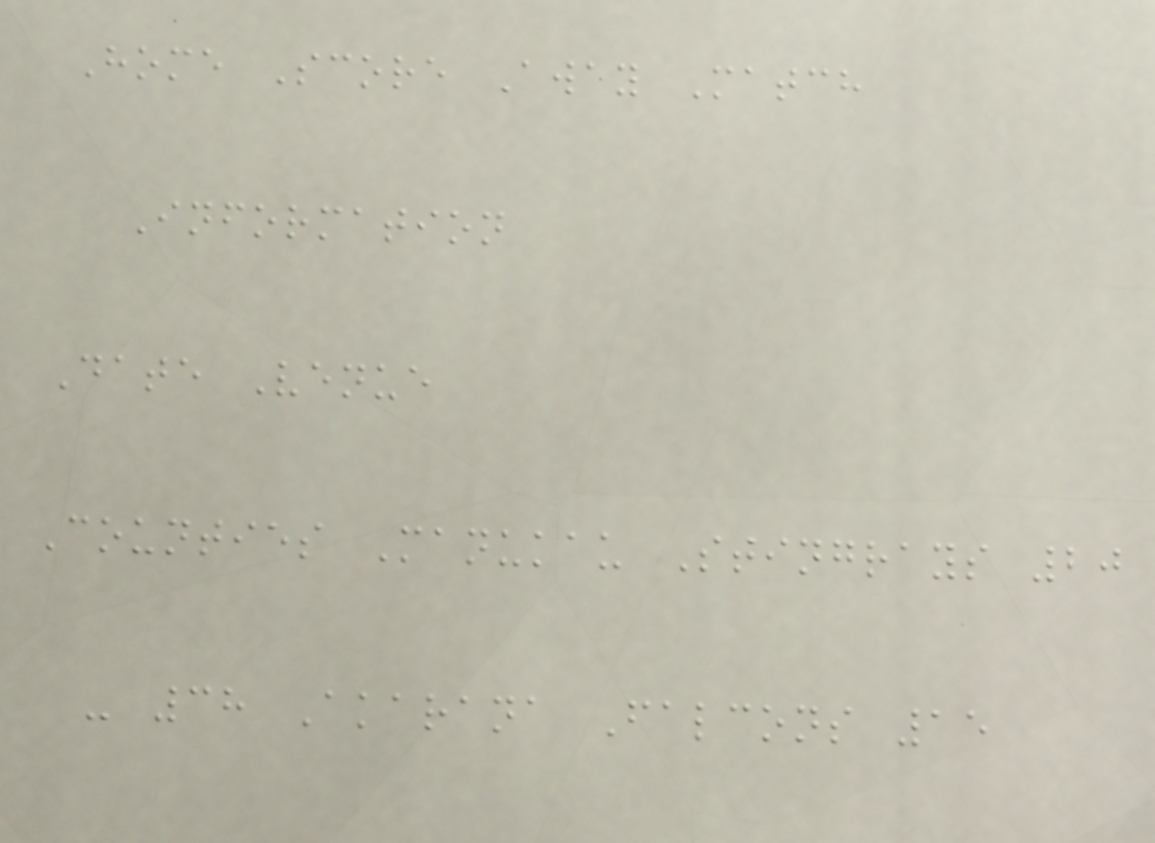Home Score Away Match
Information
Date Venue
Counties Manukau Stingrays 20
- 38 Akarana Falcons 15
